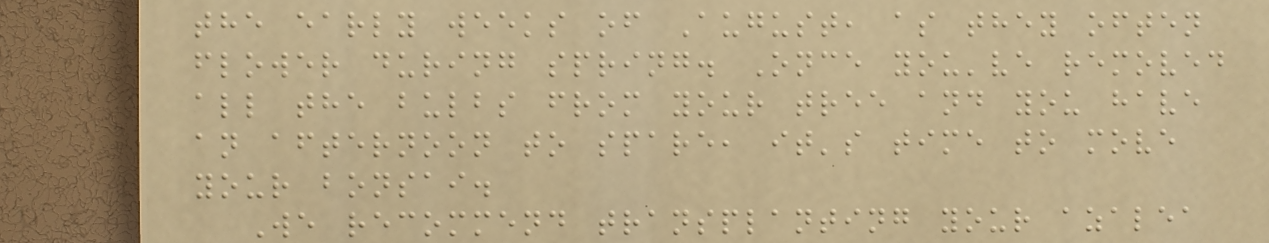the early weeks of August, as they often
flower during spring. Once you've removed
all the bulbs from your tree and you have
an afternoon to spare, it's time to move
your bonsai.
We recommend transplanting your azalea
